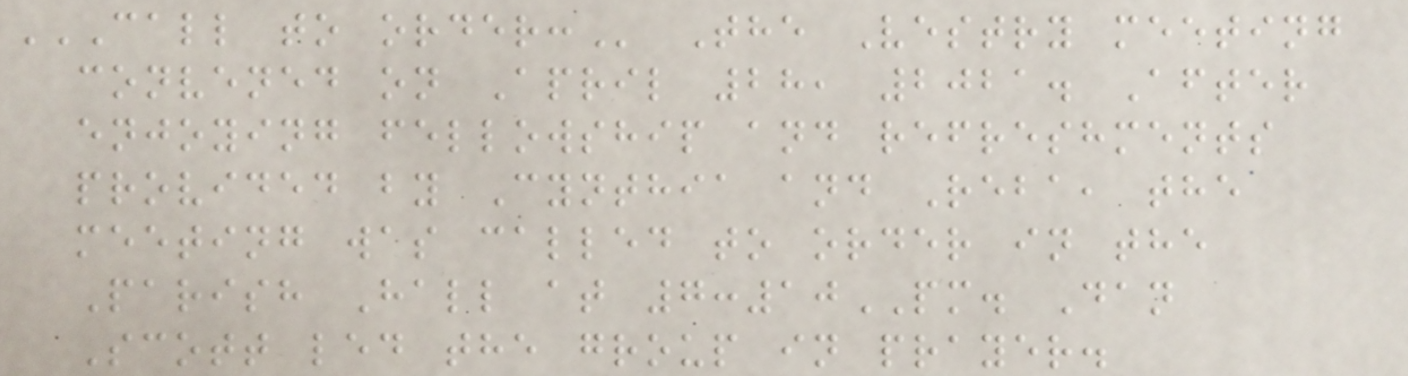CALL TO ORDER: The Vestry meeting
convened on April 28, 2021. After
enjoying fellowship and refreshments
provided by Cynthia and Reba, the
meeting was called to order in the
Parish Hall at 7:10PM. Dan
Scott led the group in prayer.
